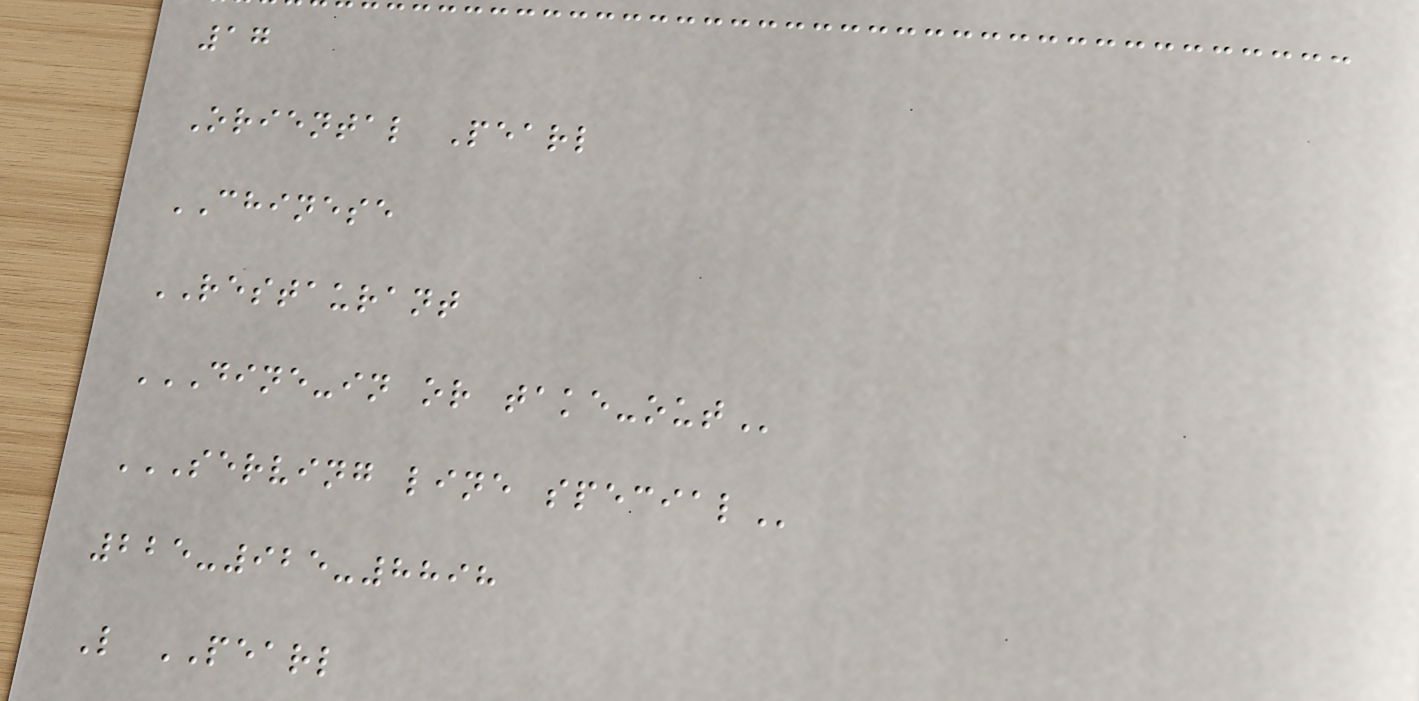17
Oriental Pearl
CHINESE
RESTAURANT
DINE-IN OR TAKE-OUT
SERVING LINE SPECIAL
225-925-8898
L PEARL
